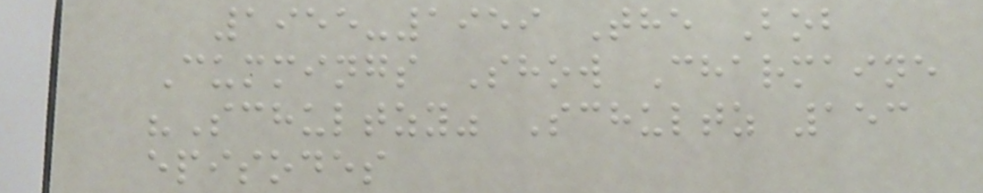1955-1959 The Bob
Cummings Show Charmaine
"Schultzy" Schultz 153
episodes
